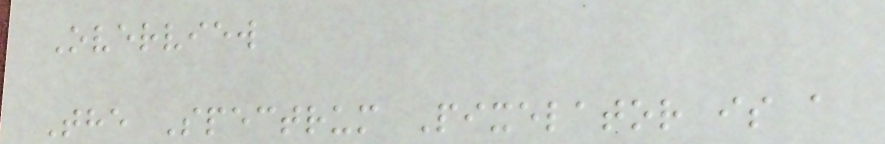Overview
The Spectrum Pixelator is a
